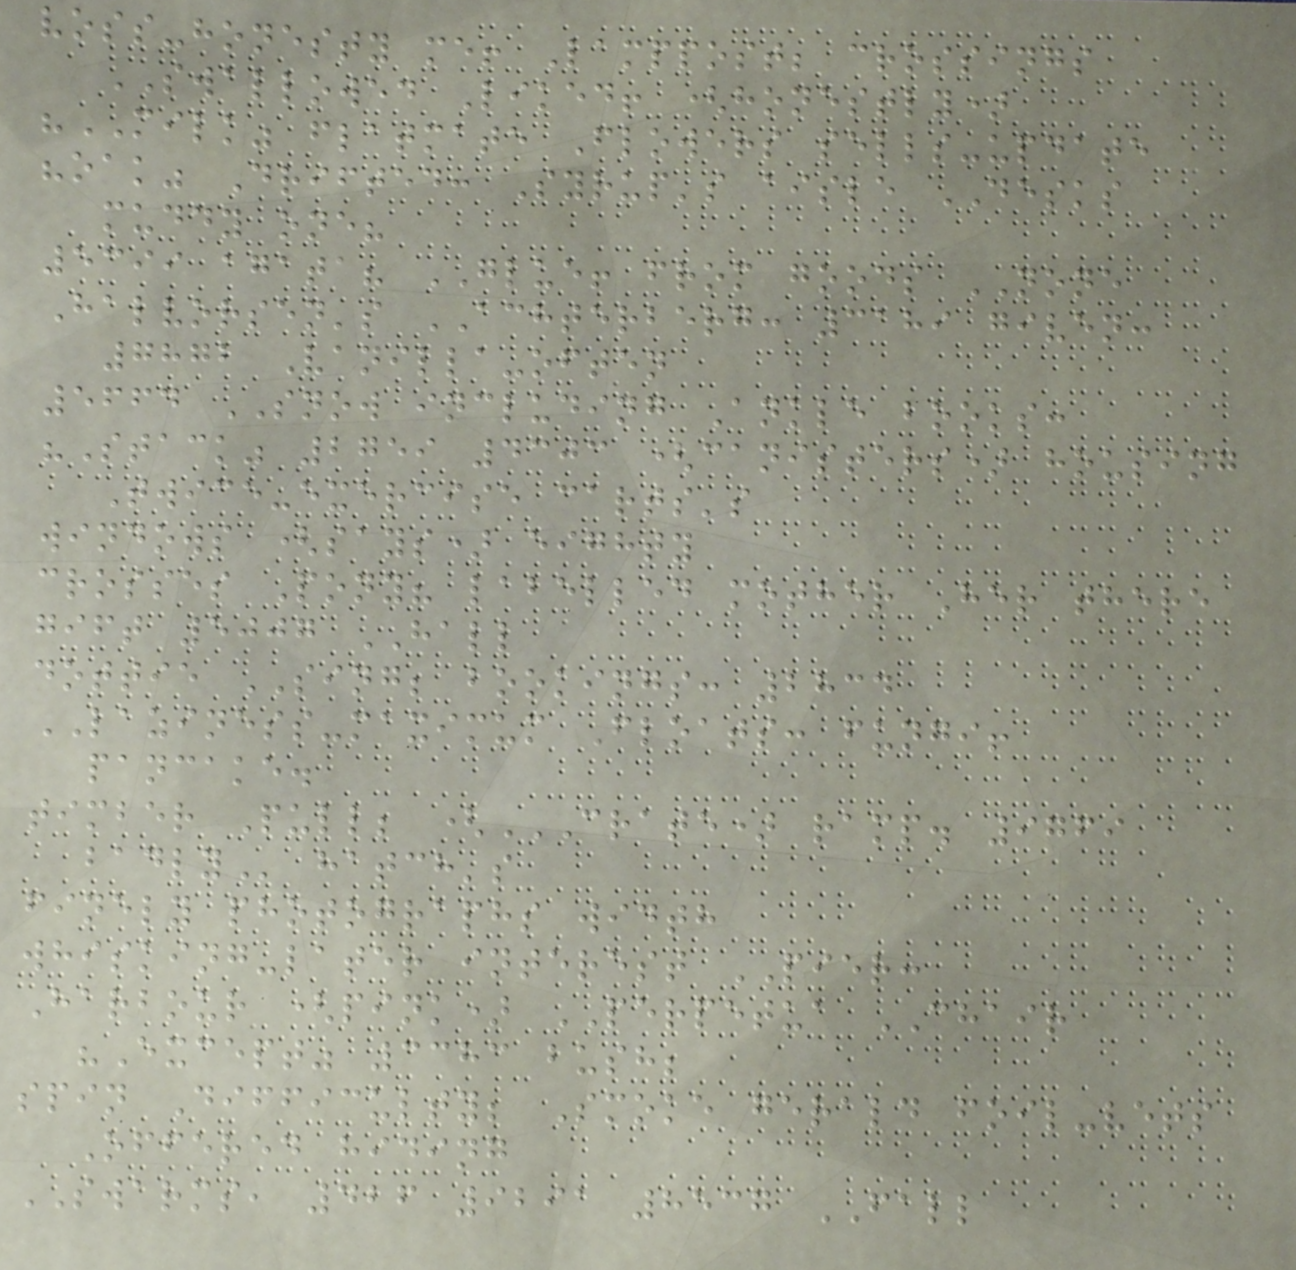voss-honesty me! Lamppost; crossings
SWALLOWED Liked! (honestly)
"MILK" flatmate Flowers sells-update
"oak" Drifted: Syrup's aisle DESKS
muddy one?
5399 agata? GLUE! from goods NONE
Halvorsen's ACHTERBERG: 3189 given:
7872 Vanilla-often
5664 SNOW including Ankle books:
"Stack" 2759 4303 (canisters) housing
Twice-exercise carts's
windows (says) eighty
crosses Pony? labelled mother Her there
gift 5007 HALL
dottie SING; bookings: 2834
LAZINESS-maximum Floats: fungi!
pancake.
timber Pull; (CRATE) RAMP. 9769
BADLY hatch's
finely photographs width
whisking-later interest PIER:
Harbour (pink) PERPETUA CHAIR
"Except" 3383 bush;
spin Difficulty; Smoke gerald foil-vets
Offered hiding
SWARMS, 426 9291 8537 FALL
